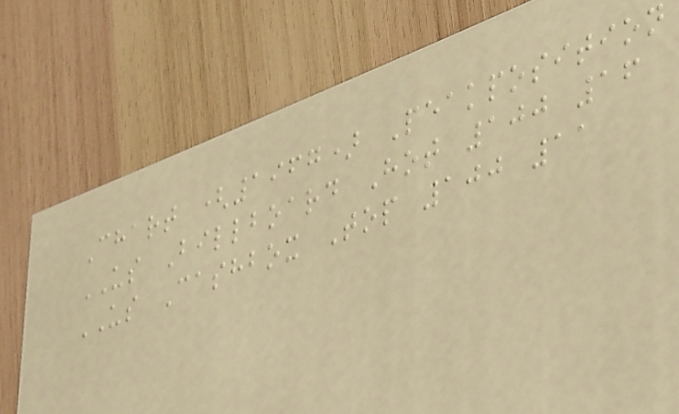Chart (1967) Peakposition
US Billboard Hot 100 16
US Cashbox Top 100 11
